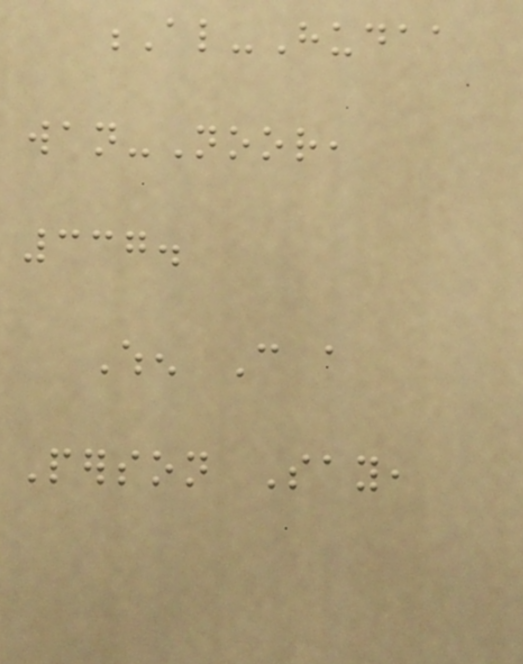Al-Hudaa
wan-Noor,
337.
When Can a
Person Say,
